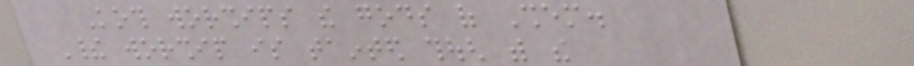Koth worships the gods of Shem.
Their worship is tainted though with the
